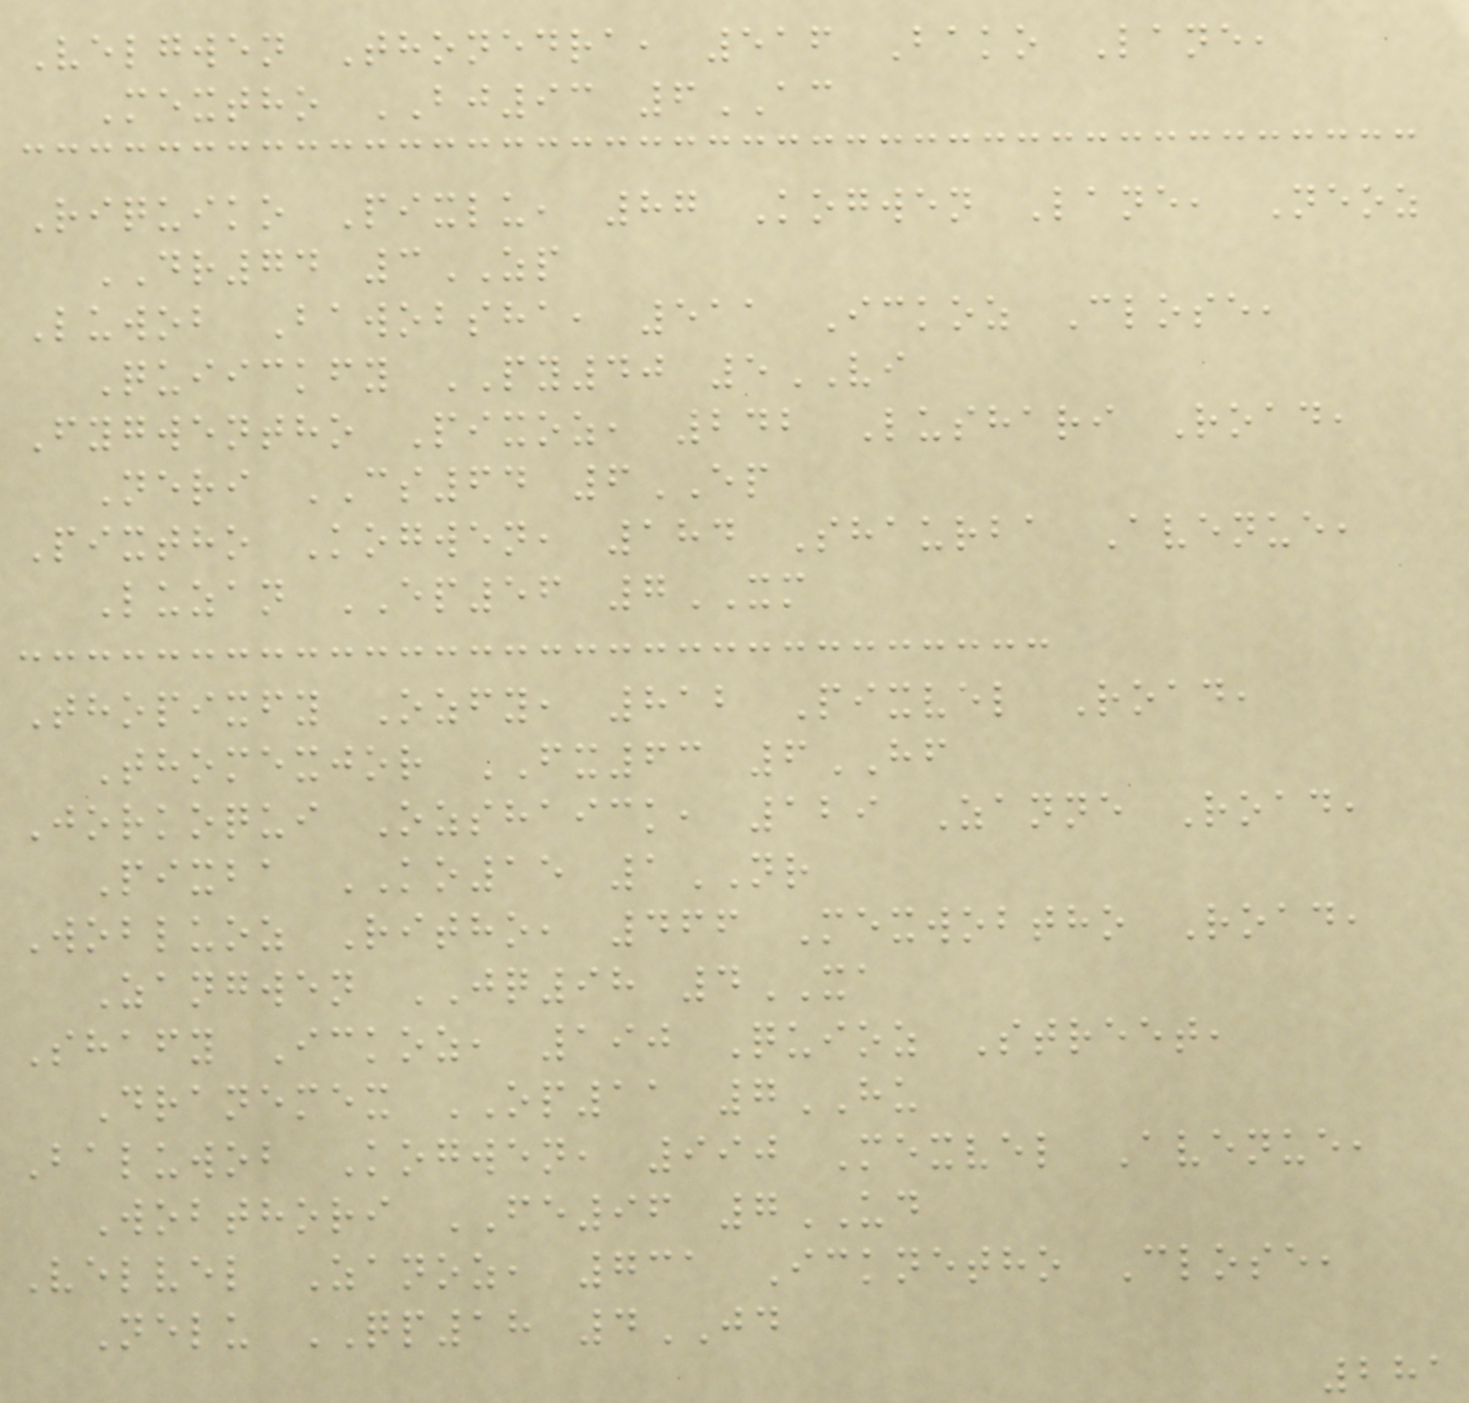Velgwen Thonedra, 516 Bako Lane,
Mextho BJ93 6AC
Riquiko Pixlu, 87 Kogwen Lane, Neoz
DR74 3ZP
Luwob Bawobsha, 511 Ickoz Close,
Quiickfy PY40 5VI
Fygwentho Pixoz, 242 Lushari Road,
Neri CS64 6EP
Pixtho Kogwen, 184 Shaurba Avenue,
Luzan EP56 7XM
Thopixfy Ozfy, 812 Pixvel Road,
Thomexjor FX63 6HF
Jorkoqui Ozshaick, 129 Zanne Road,
Pixba KO15 1NR
Wobluoz Ritho, 466 Mexwobtho Road,
Zangwen JQ98 4XA
Shafy Ickoz, 190 Quioz Street,
Dranemex OP11 7HU
Baluwob Kogwen, 990 Mexvel Avenue,
Wobthori FE96 7UD
Velvel Zanoz, 731 Icknetho Close,
Nelu QP18 4JD
281
